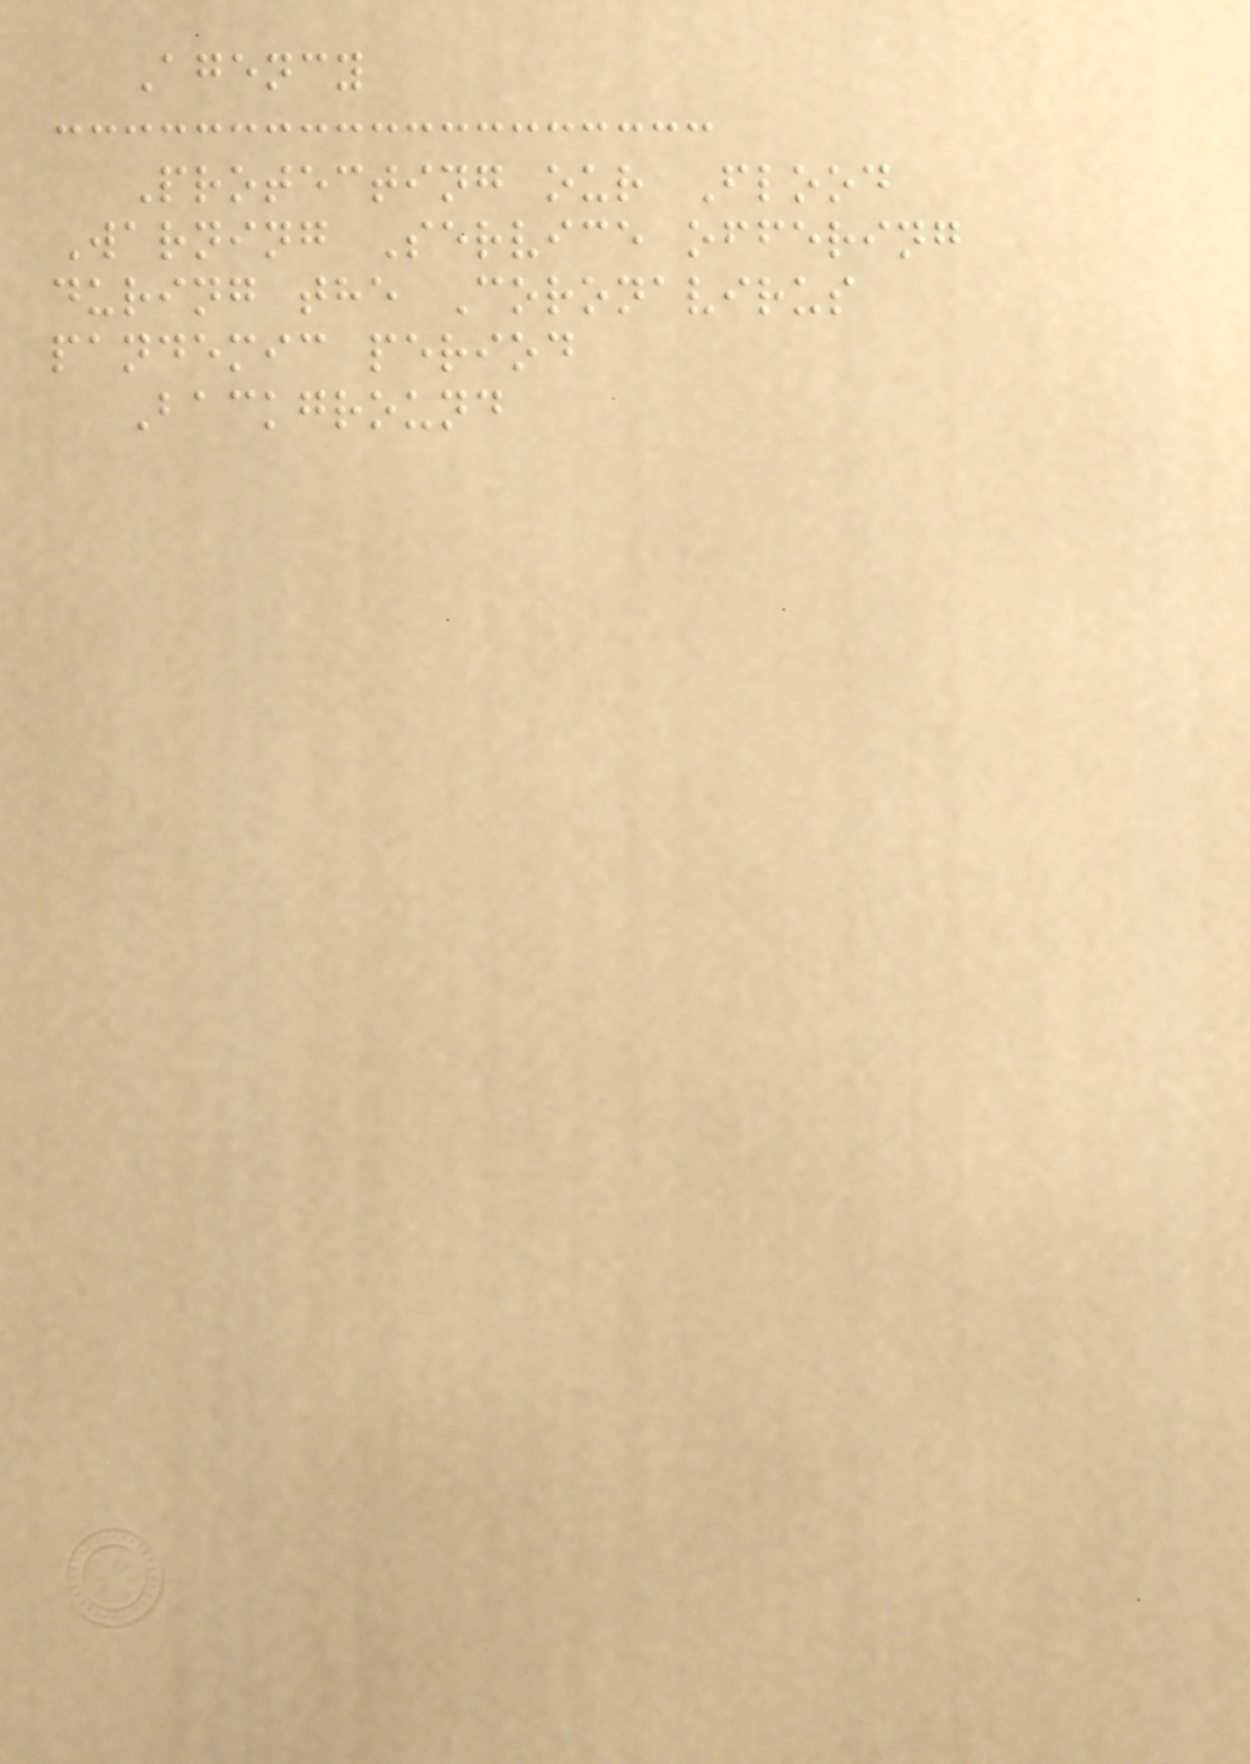Agency
Protecting our Flood
Warning Service offering
during the Coronavirus
pandemic period
Background
